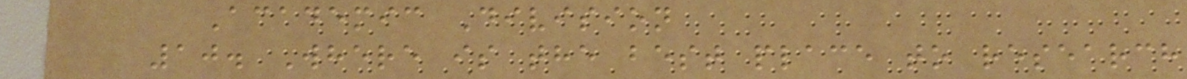Academic Division
10. Where is the best place to research
